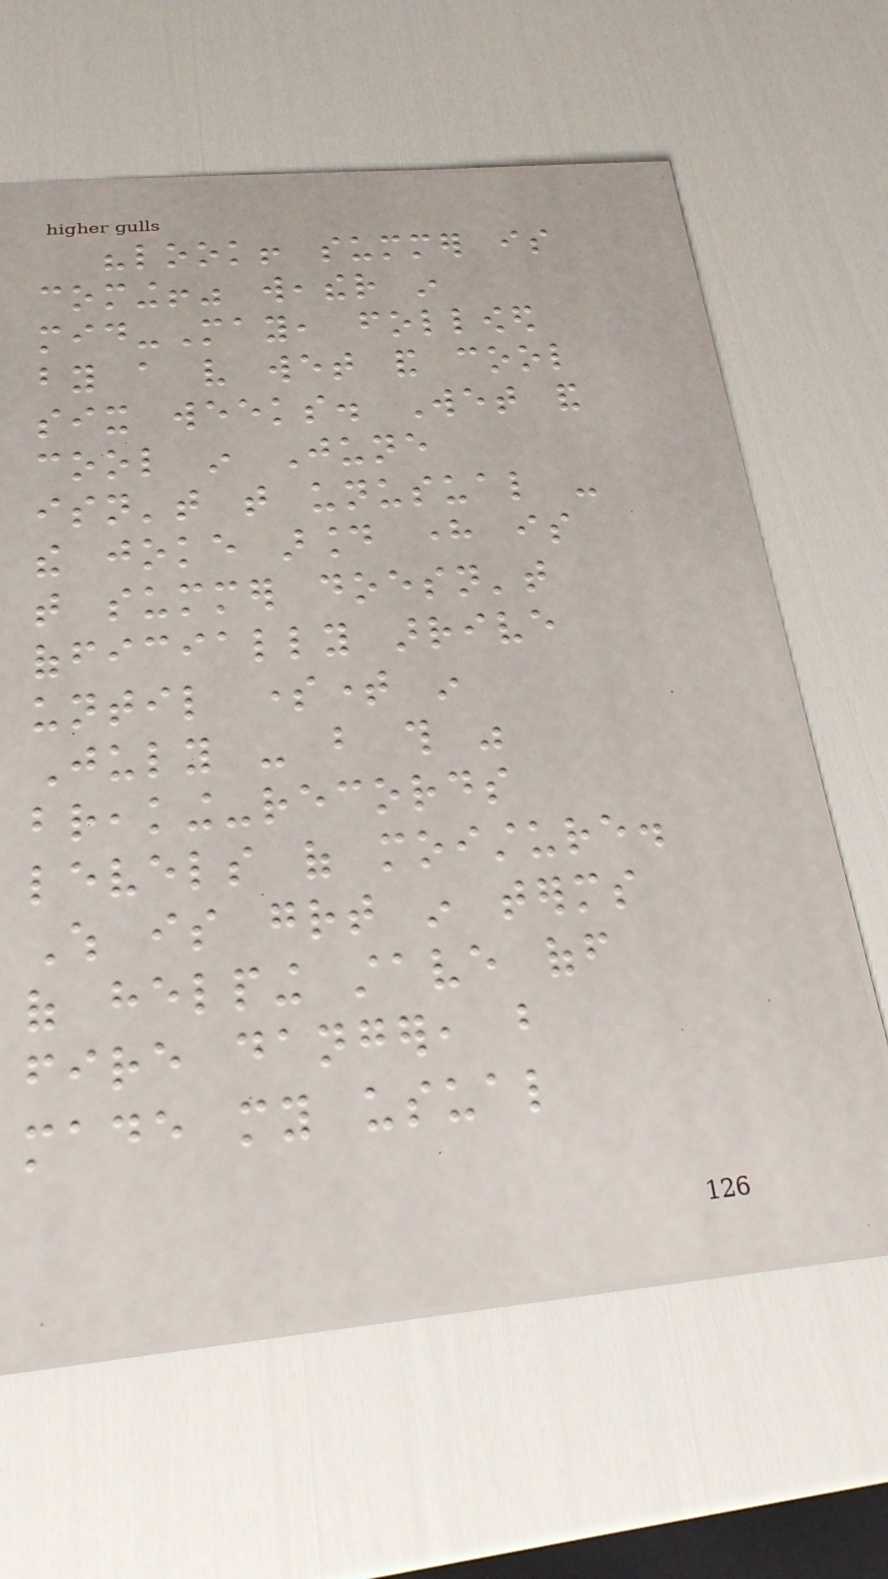"look! summer is
coming!" weather in
mid-May, followed
by a very wet and cool
six weeks. Wet and
cool in June
isn't that unusual -
the joke around here is
that summer doesn't
officially arrive
until sometime in
July - but this was
breaking-records
levels of moisture.
Which is great in terms
of helping stave off
fire danger, but
made my usual
